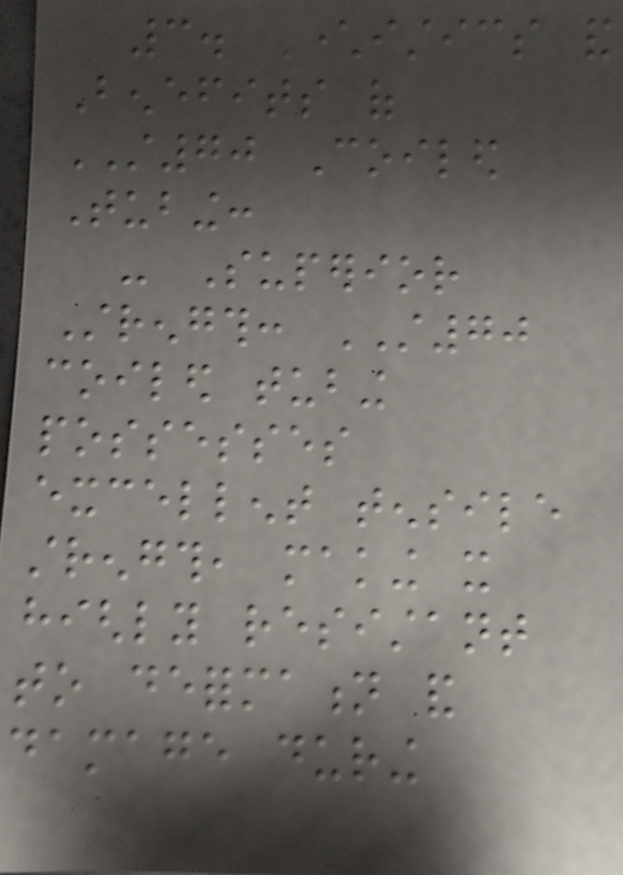3. Characteristics and
Benefits of
ST70 Coiled
Tubing:
- Superior
Strength: ST70
coiled tubing
possesses
excellent tensile
strength, making it
highly resistant
to deformation and
damage during
